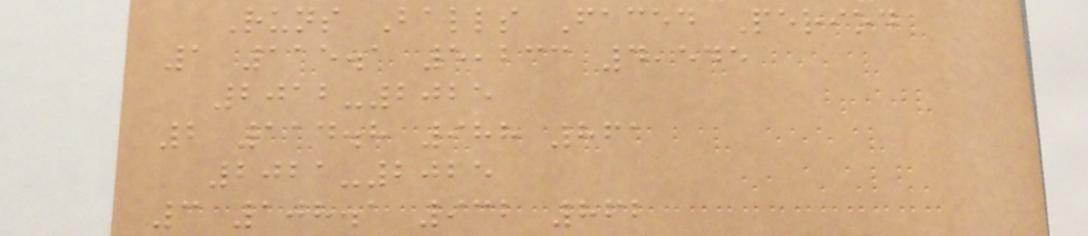Runs Balls Faced Period
1 115.1 5,233 4,545
2012-2025
2 114.8 988 861
2021-2025
3 108.1 932 862
